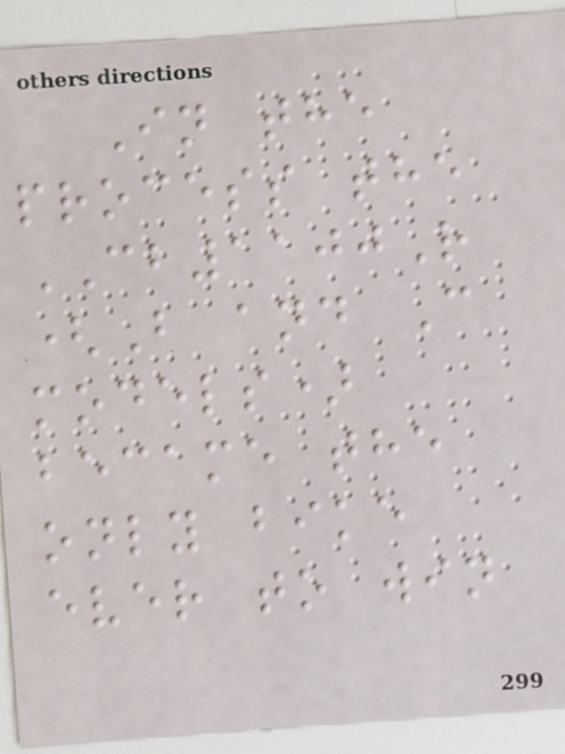In the
process the
CB1100R
(B and C
models)
became the
only bike
ever to win
